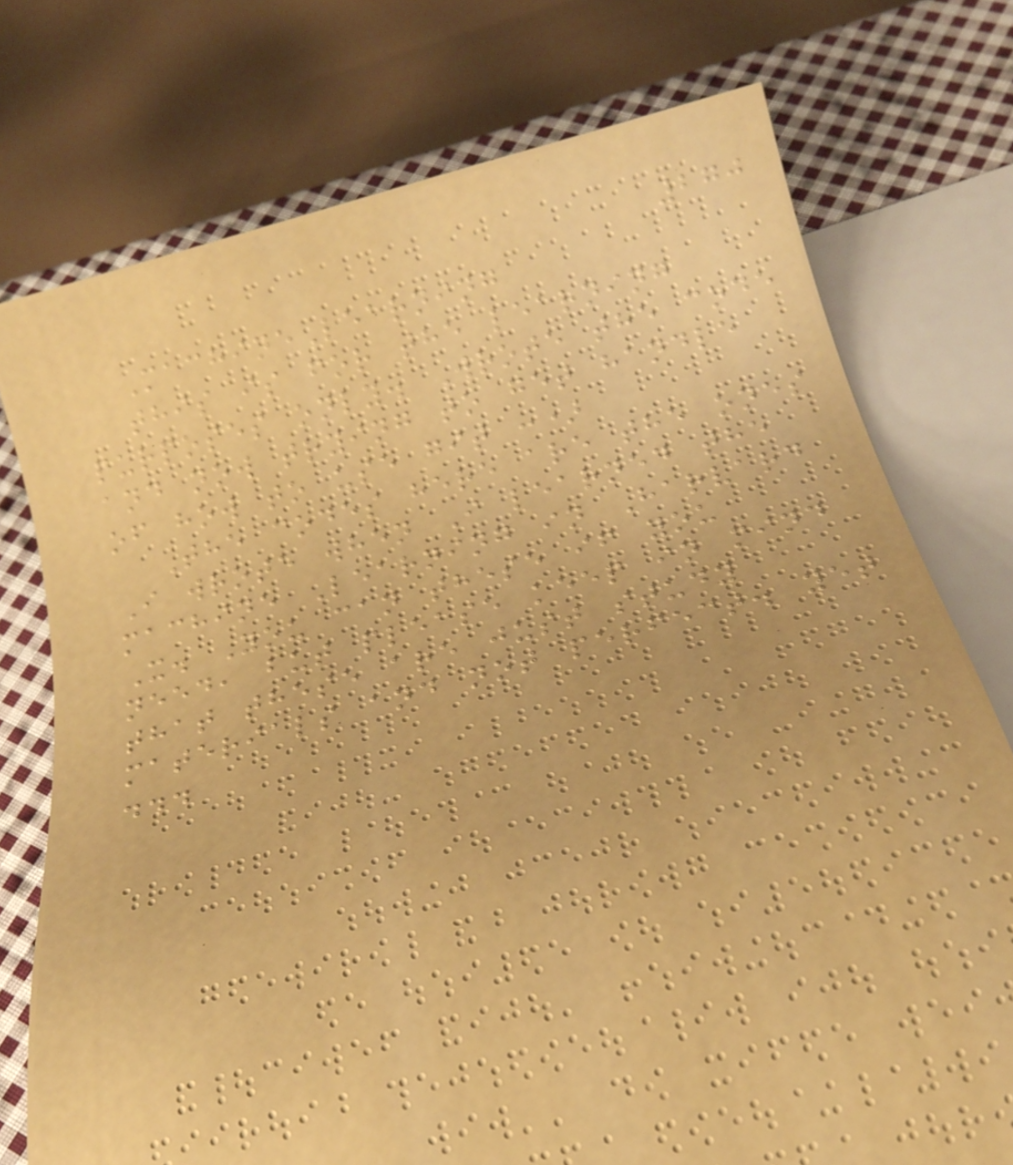270
MachineLearning
this is for the learning
purposes only. Wrote the code
and now trying to get handle
of how to use git :)
The codes here are the ones
I wrote when I learned the
machine Learning in Harvard
X. You can these if you
need, but please keep in mind
that these are just study
materials and not perfect. yet
...
